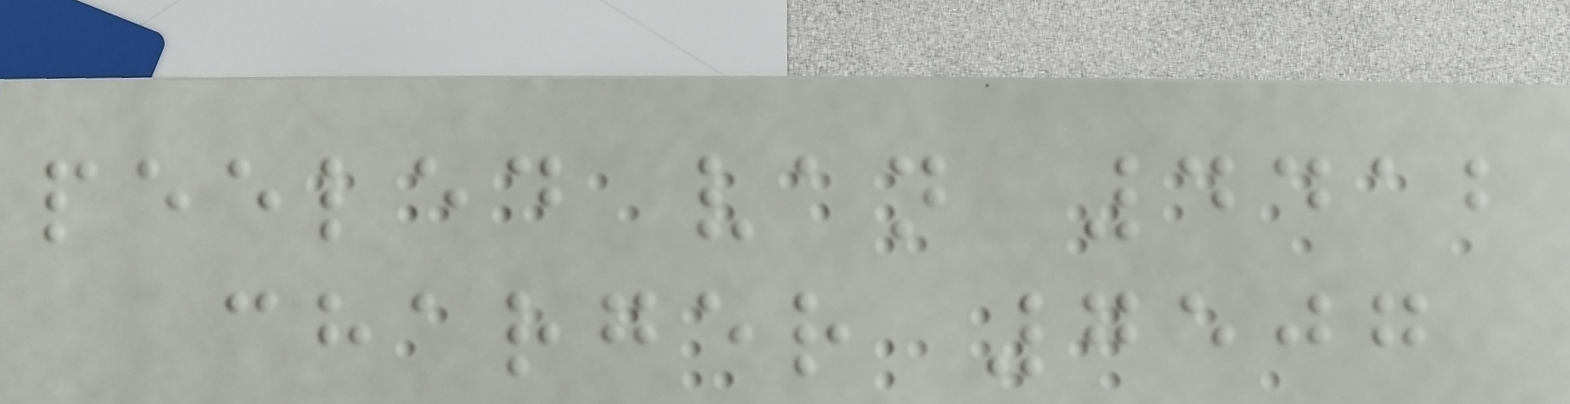peeled van 4412
charger 7507
